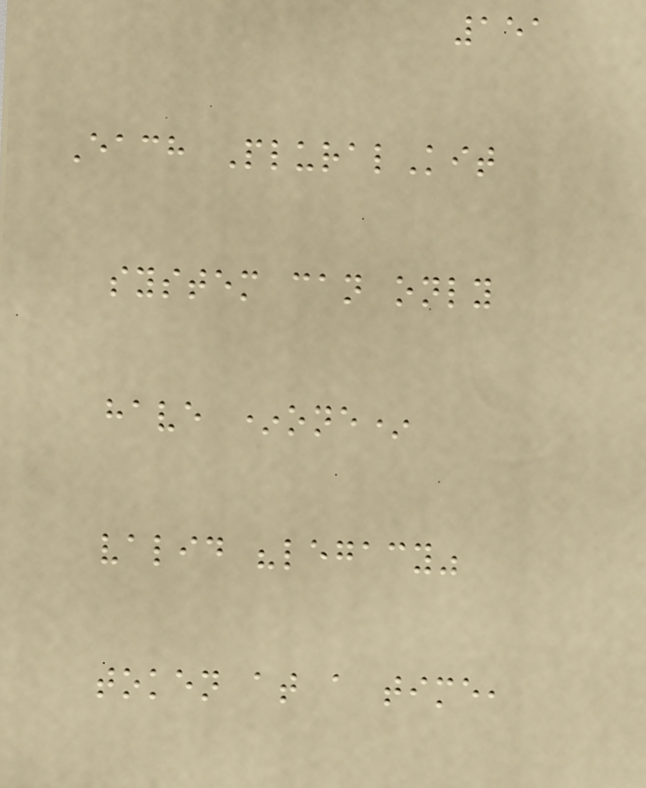151
Each PluralKit
system can only
have *one*
valid "legacy"
token at a time,
